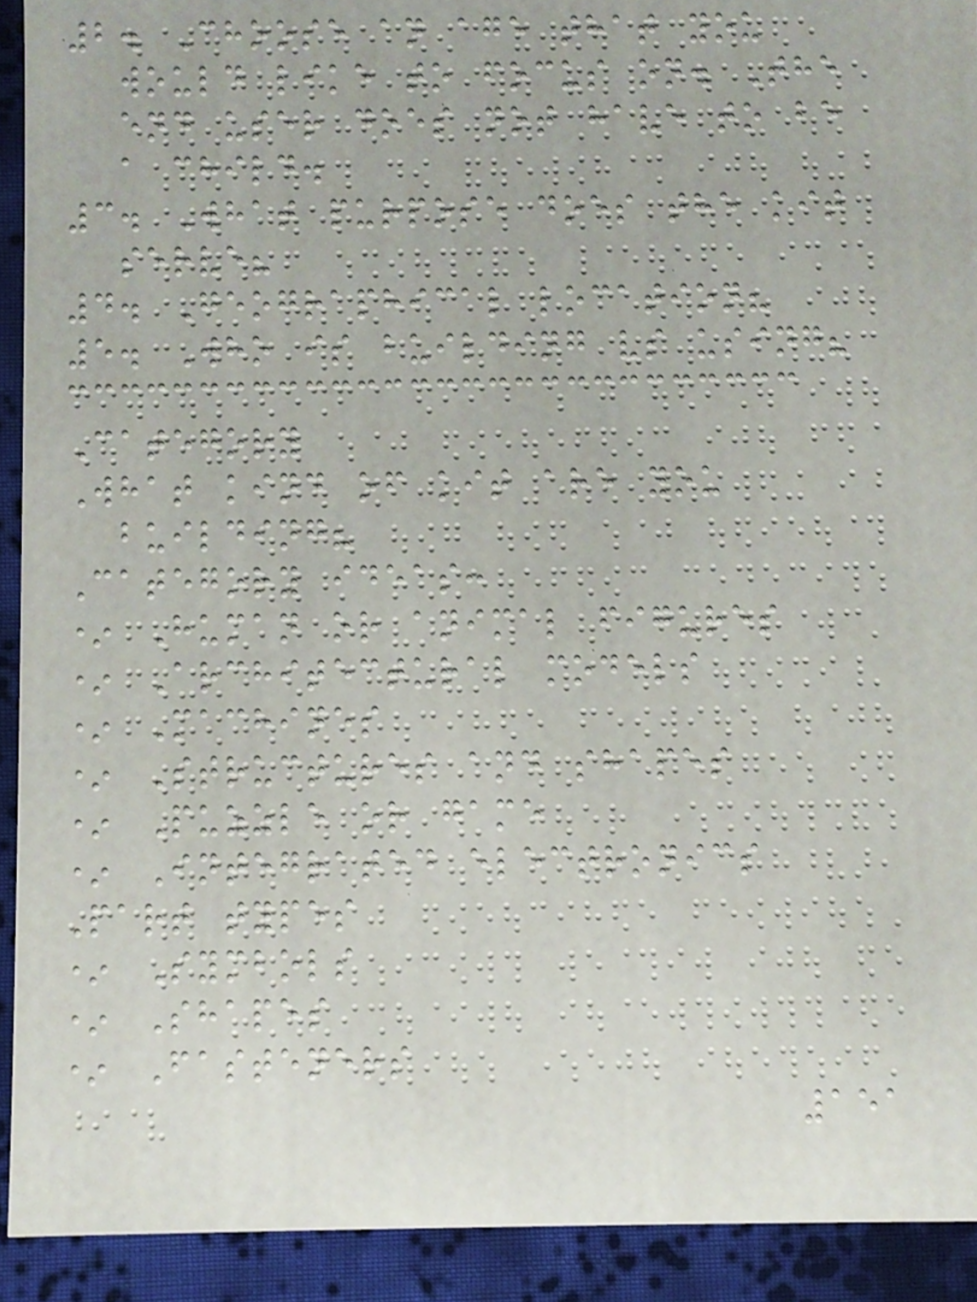2. Choose an age that you
would like to focus on. The
end user does not have to be
a child.
3. What purpose does the kit
serve?
4. Geographical location?
5. Who is building vs using?
Category
What kind of kit are you
building?
Category ideas:
* Human or animal figures
* Architectural models
* Machines
* Structures and shapes
* Puzzle or game
* Integrated electronics
Part types
* Symbols
* Shapes
* Fasteners
151
